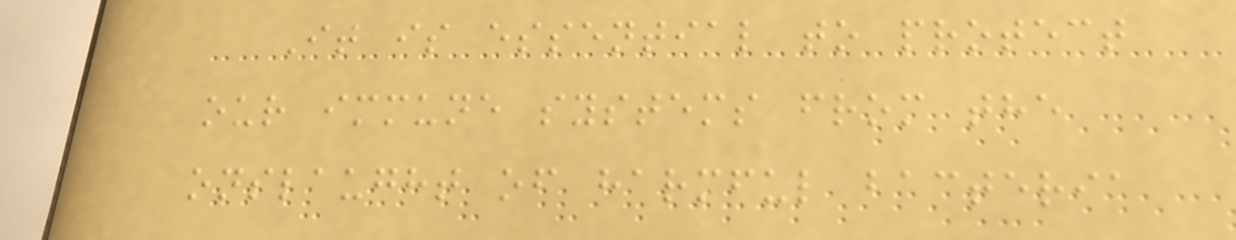It is essential to protect
our immune systems from the
onslaught of harmful bacteria
